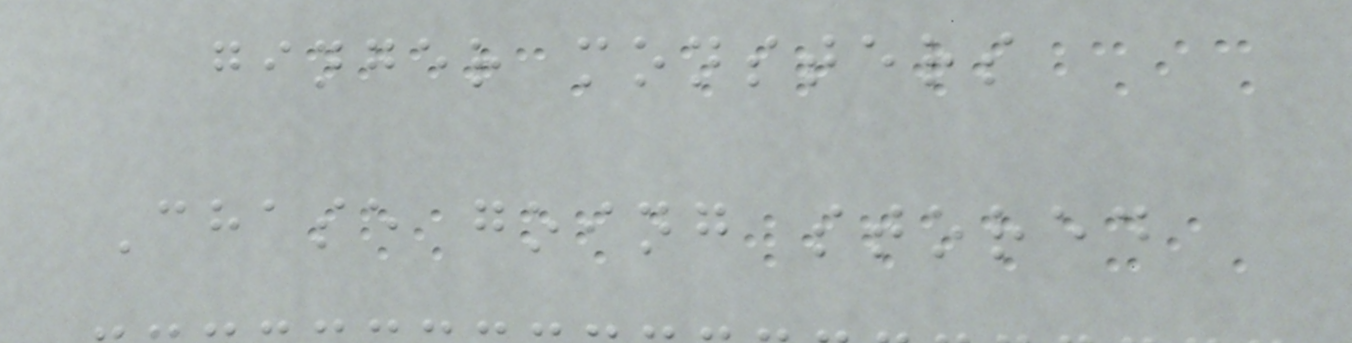ginger monsters
Chase going stored
